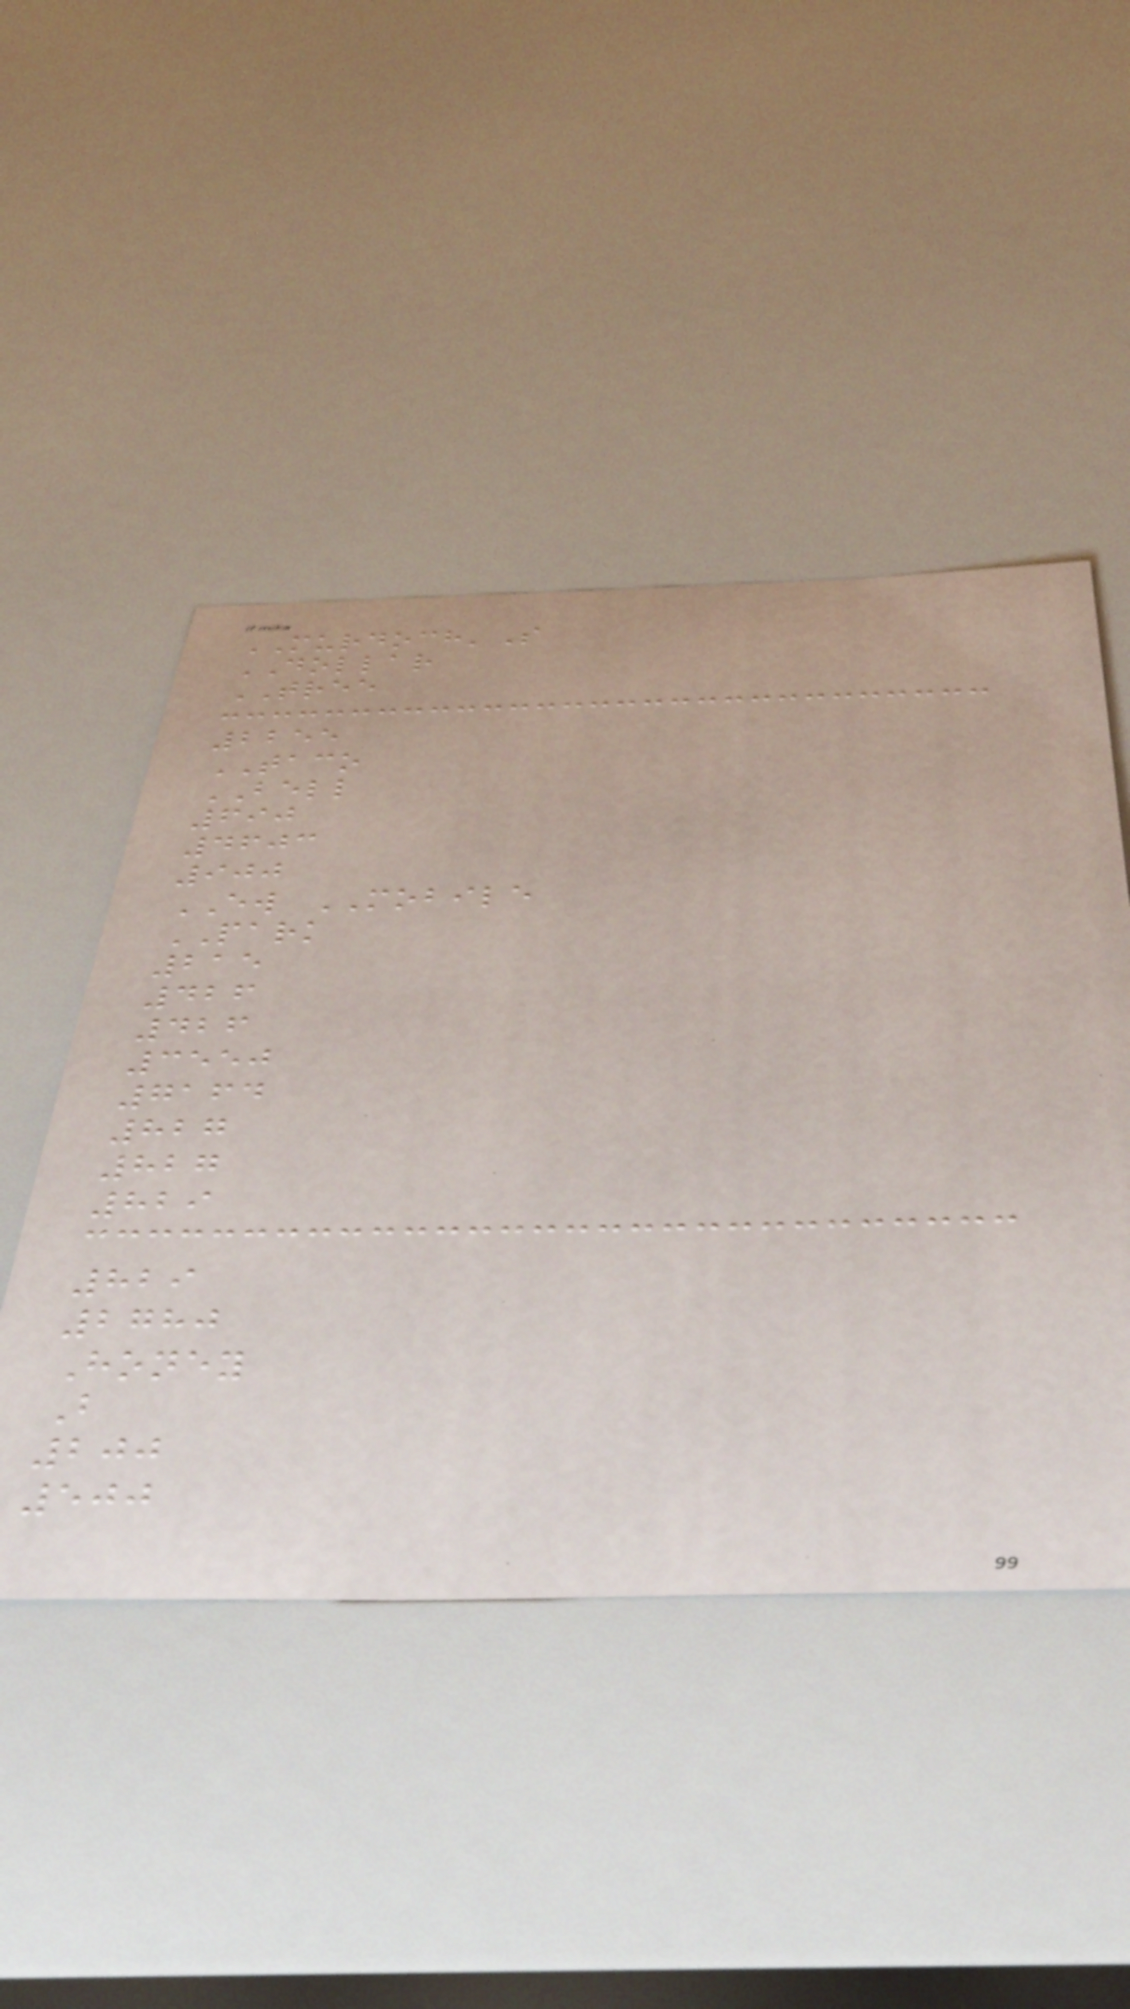MURDOCH'S
DOLLAR
TREE
2255
TACO
BELL
690
4603
900
EW MOBILE
PARK
215
426
426
3550
7164
827
827
829
829
2780
Honey
B
200
500
